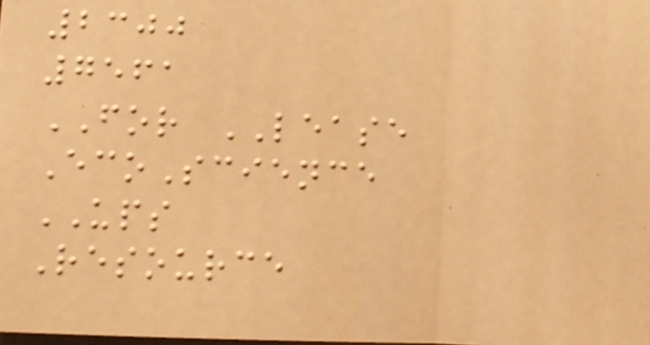2300
7561
FOR LEASE
EcoScience
UPS
Resource
